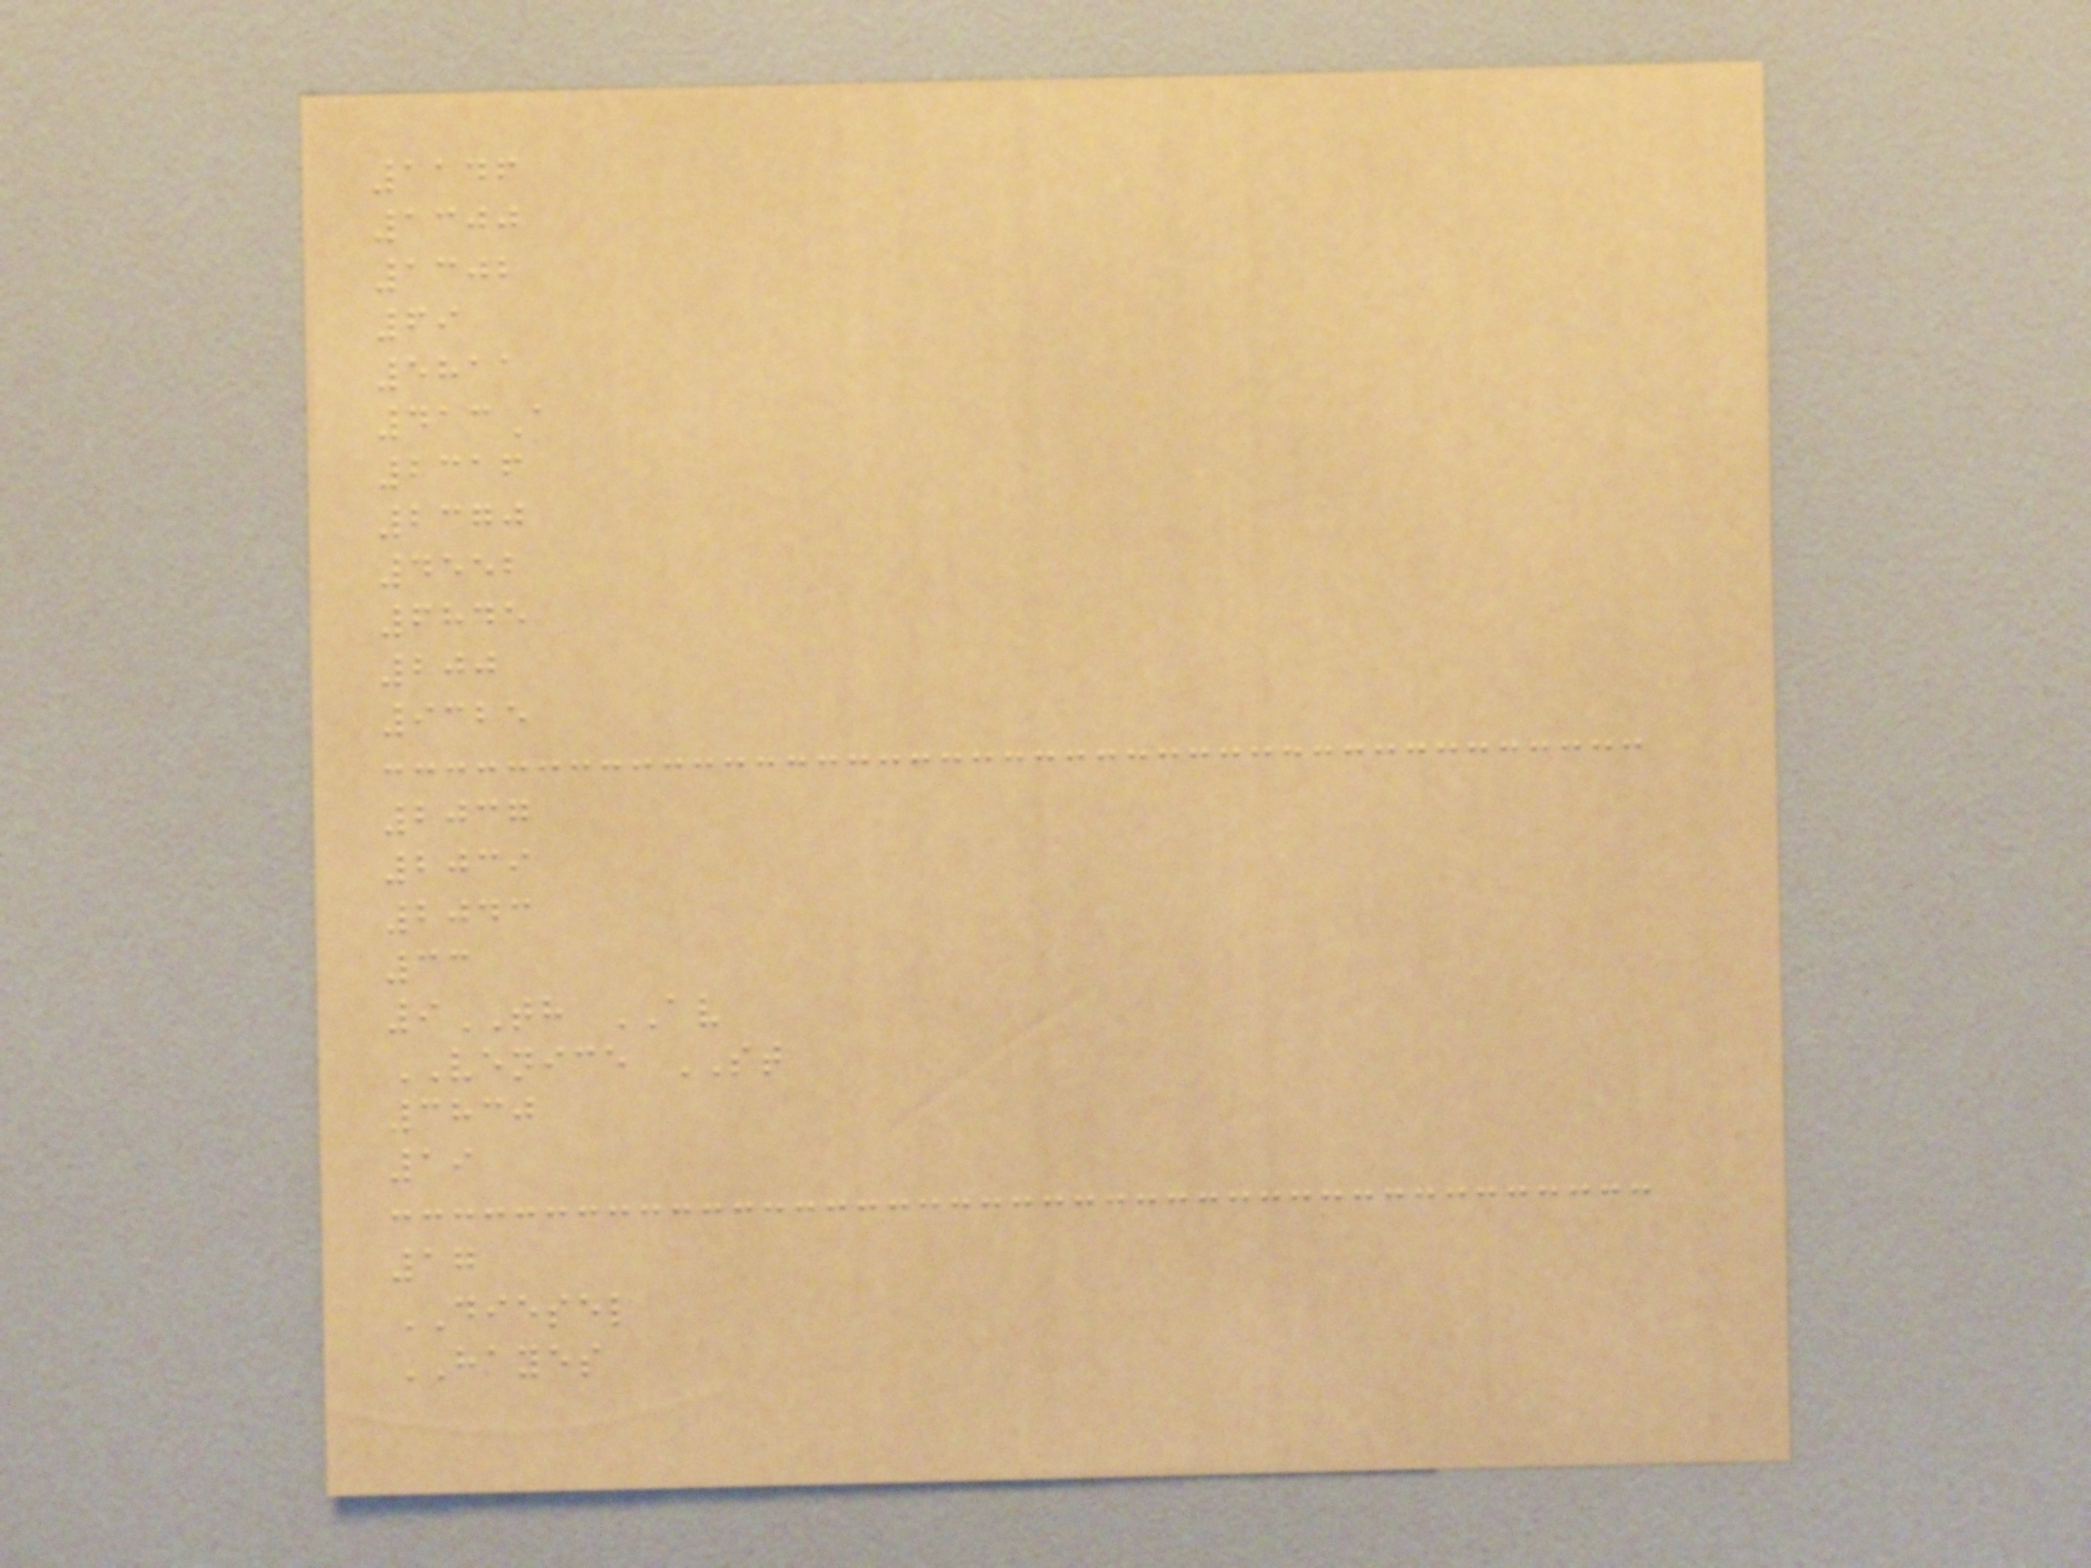1146
1300
1302
69
5811
413A
2316
2370
4552
6845
200
9325
2037
2039
2043
33
9TH AV
VENICE ST
3830
19
17
DIESEL
HAYES
